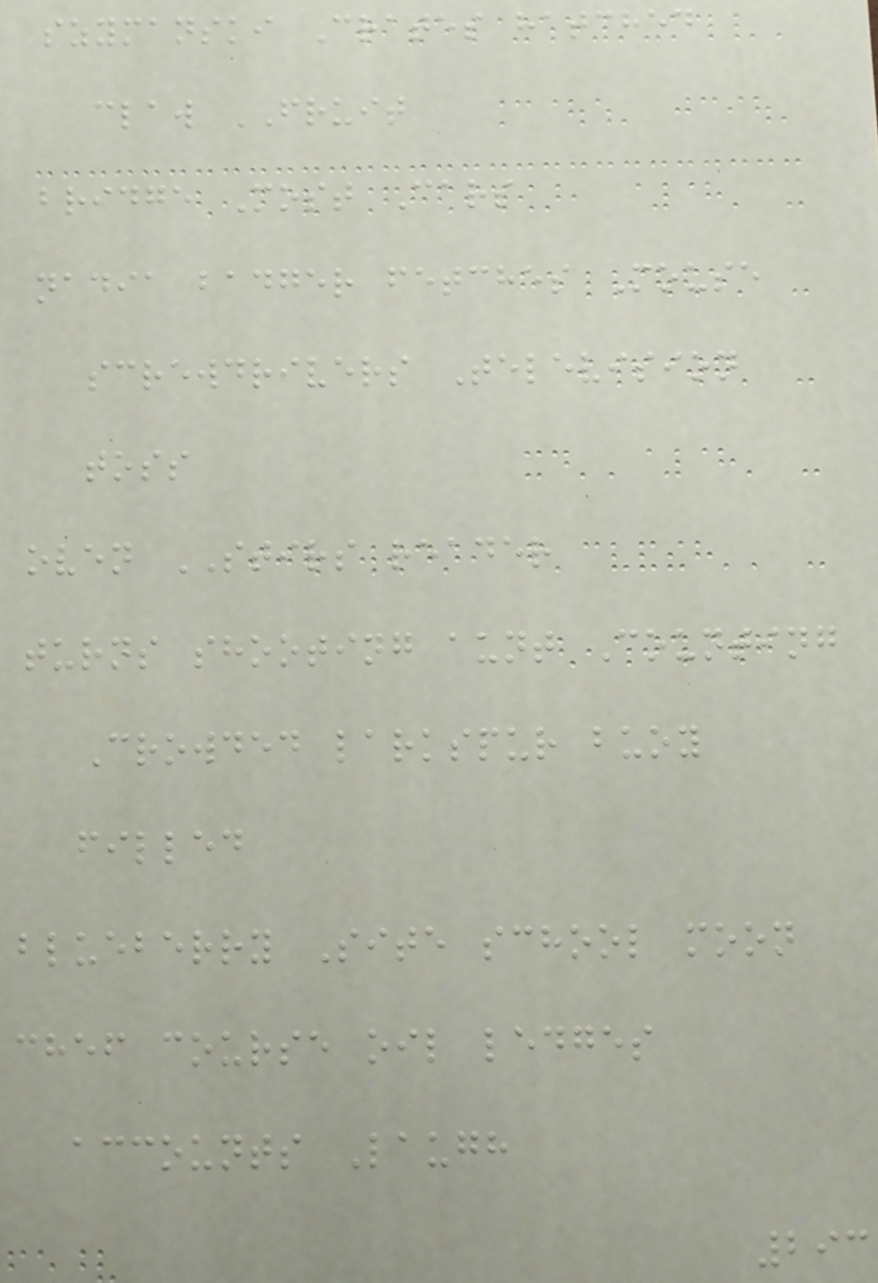szymanski Crates hatched
claw FRUIT
bridge Most Cars
nadia badger fetches Mouse
screwdrivers Television
toss
oven STIRS reader
turns shooting aunt Counting
Crowded larkspur buoy
filled
blueberry Site school moon
chef course oil ledges
accounts Laugh
293
